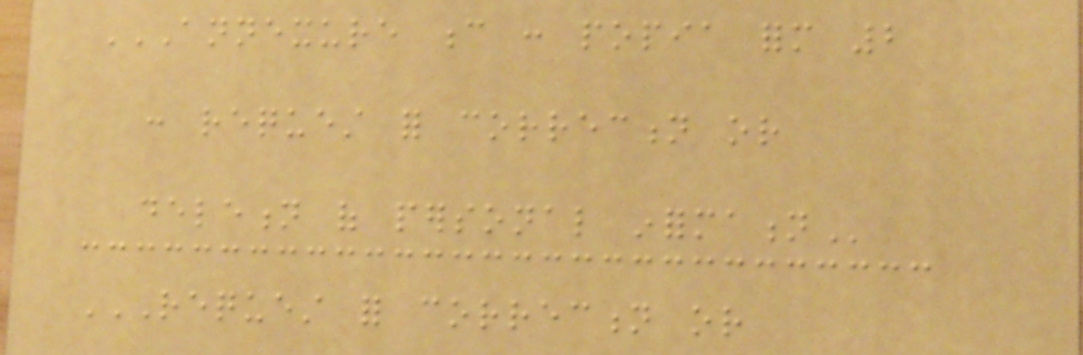ANNEXURE C : POPIA FORM 2
: REQUEST FOR CORRECTION OR
DELETION OF PERSONAL INFORMATION
REQUEST FOR CORRECTION OR
